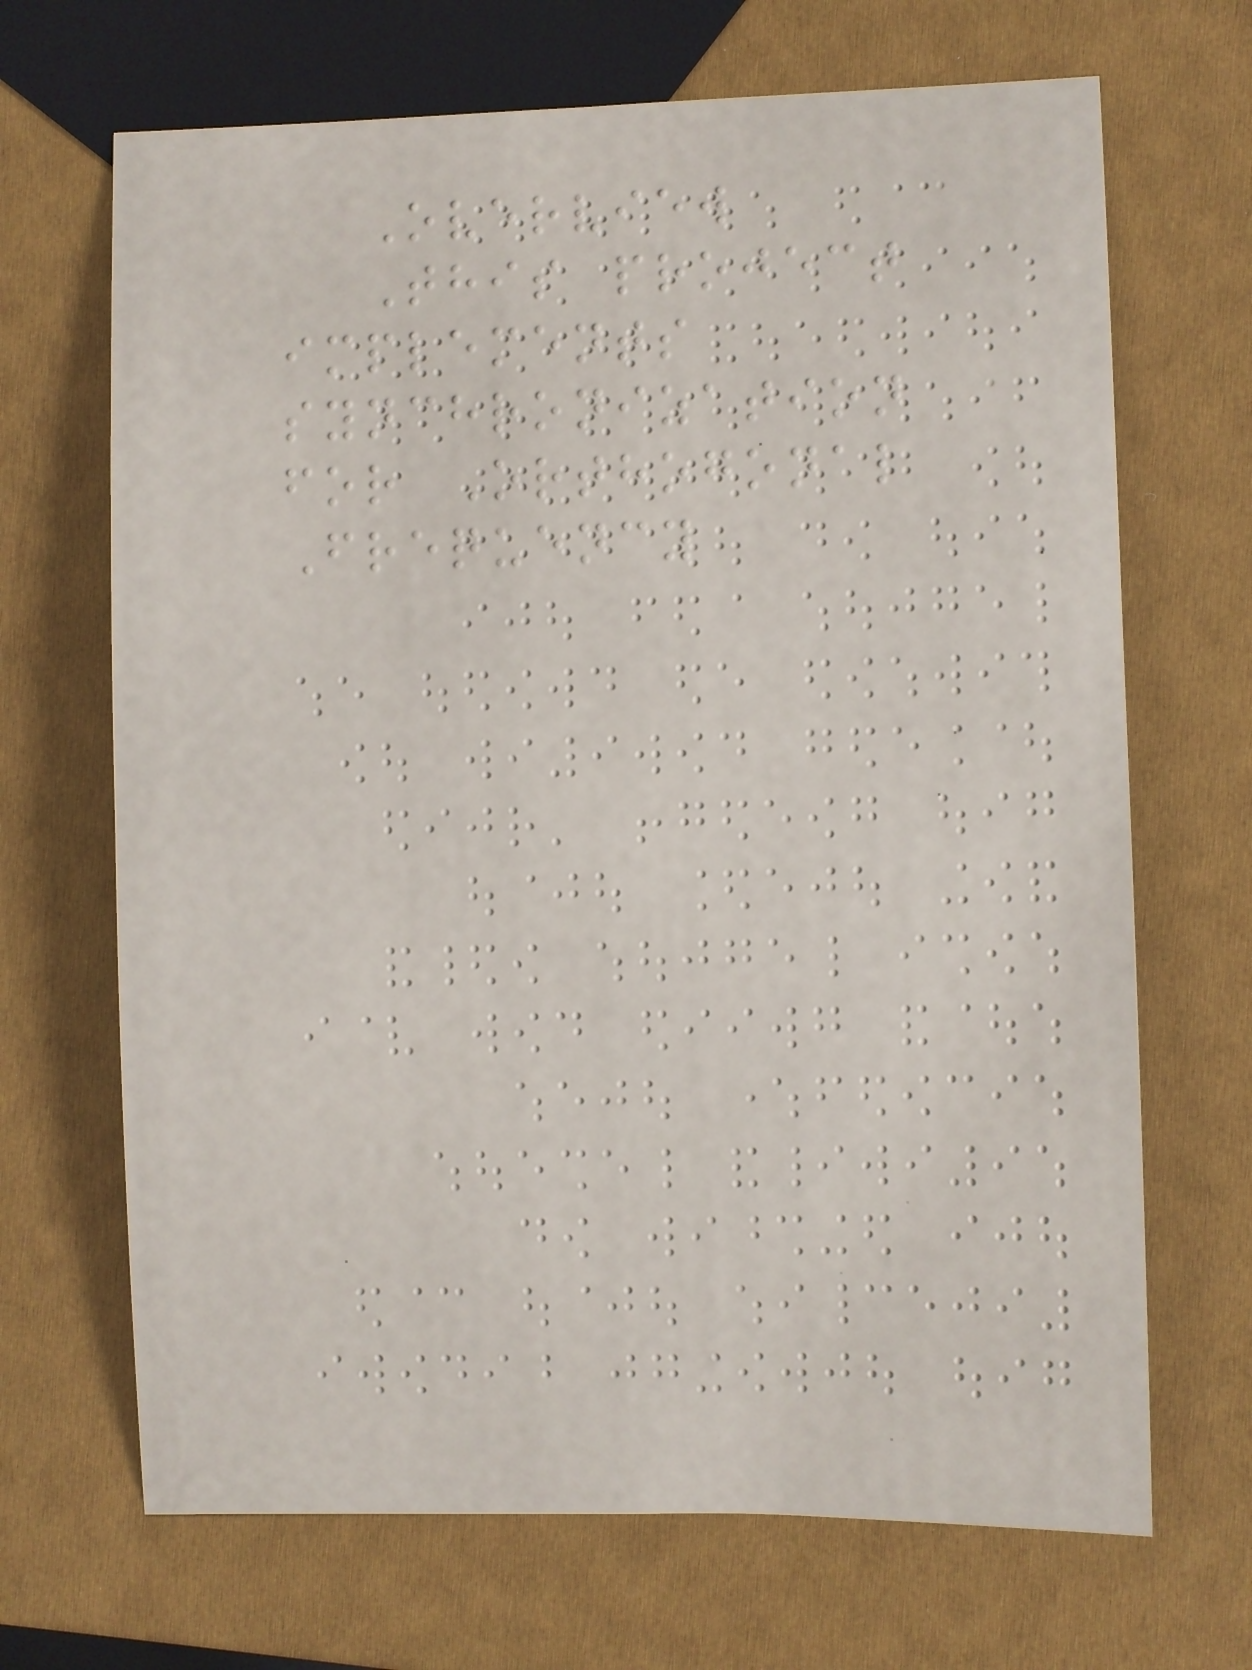Overview
This project
implements
synchronization
for Orthogonal
Frequency
